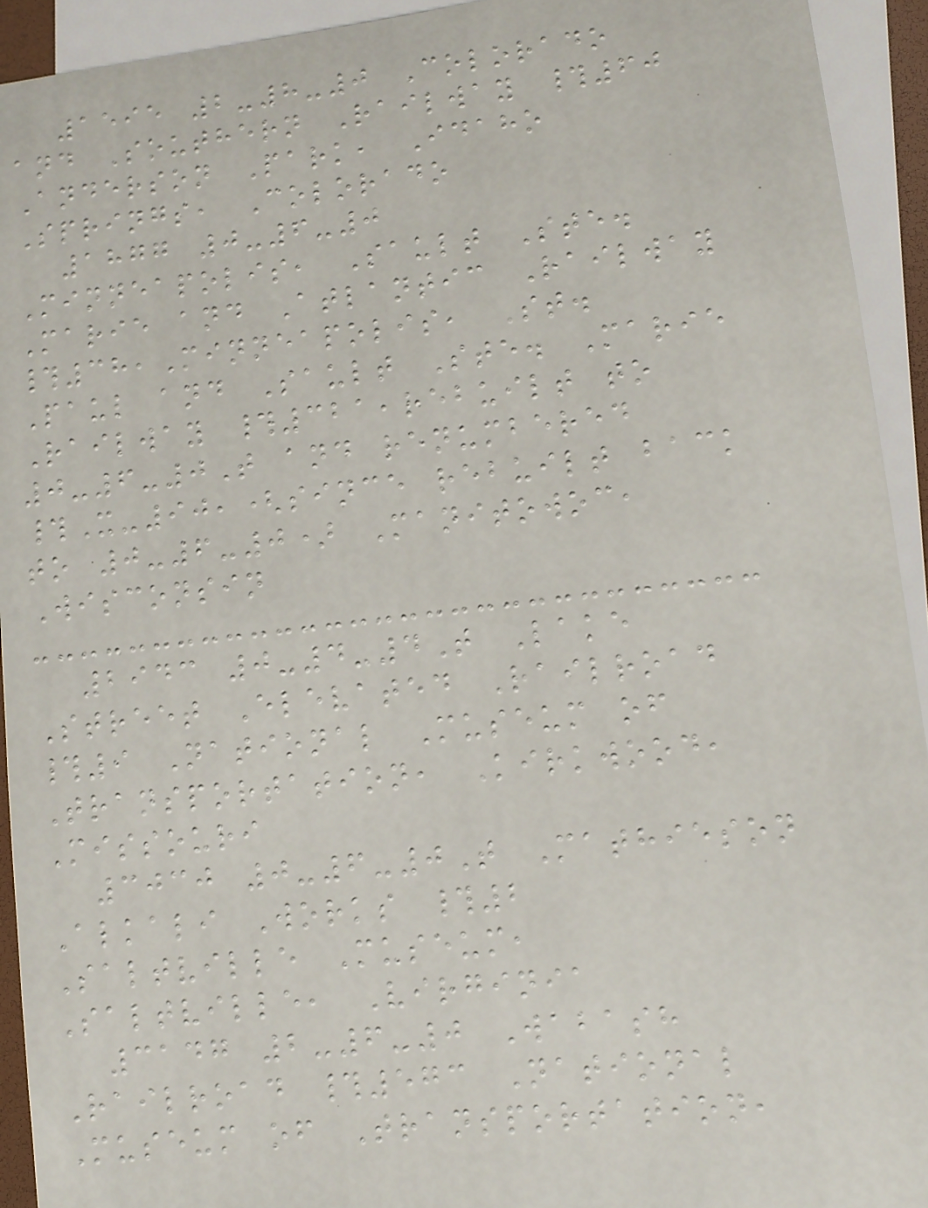1595 2-8-0 Colorado
and Southern Railway #60
Anderson Park, Idaho
Springs, Colorado
1877 0-6-0
Minneapolis, Sault Ste.
Marie and Atlantic Railway
#38,Minneapolis, St.
Paul and Sault Ste. Marie
Railway #321,rebuilt to
0-6-0T and renumbered
#X-90,(since rebuilt back
to 0-6-0) Manitowoc,
Wisconsin
2943 0-4-4T Lake
Street Elevated Railroad
#9 National Museum of
Transportation, Kirkwood,
Missouri
3030 0-6-0T Mathieson
Alkali Works #2
Saltville Museum,
Saltville, Virginia
3147 2-6-0 Wabash
Railroad #573 National
Museum of Transportation,
